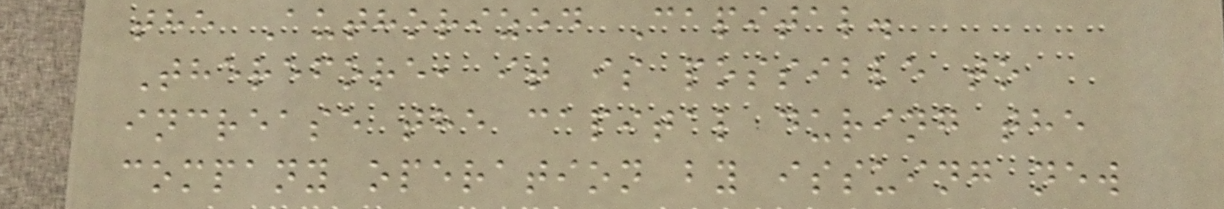the Authorized Capital.
Therefore, it is possible to
increase the capital during the
company operation by issuing new
